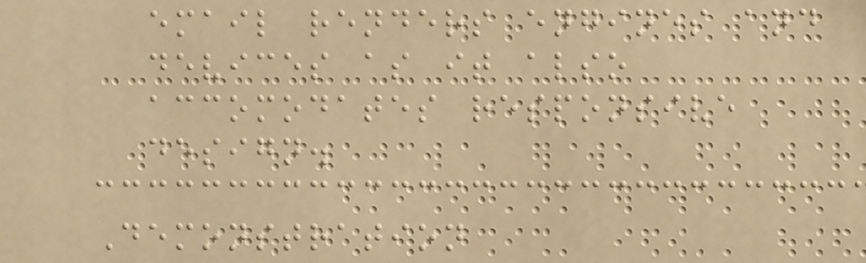email renders engines and
devices as it also
accomodates responsive
design.
Demonstration
